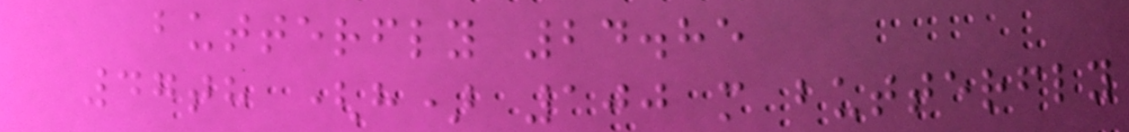butterfly 24.85
47th (h) 100 m butterfly
